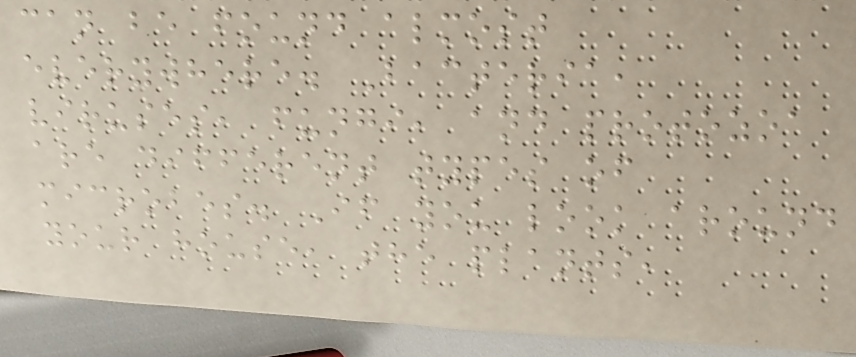can be found almost
everywhere. Bacteria,
viruses, fungi, and protozoa
are different types of
microbes. If you look around
your house, the plants,
